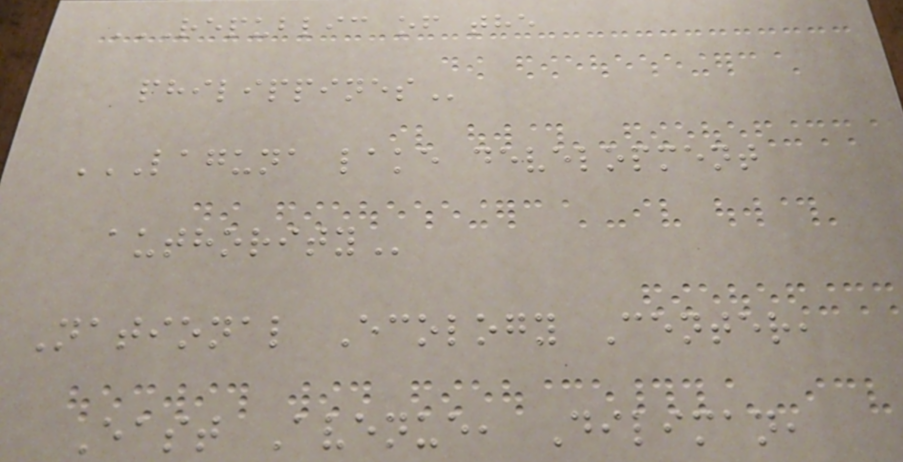REPUBLIC OF THE
PHILIPPINES
LAGUNA LAKE DEVELOPMENT
AUTHORITY
National Ecology Center,
East Avenue, Diliman,
